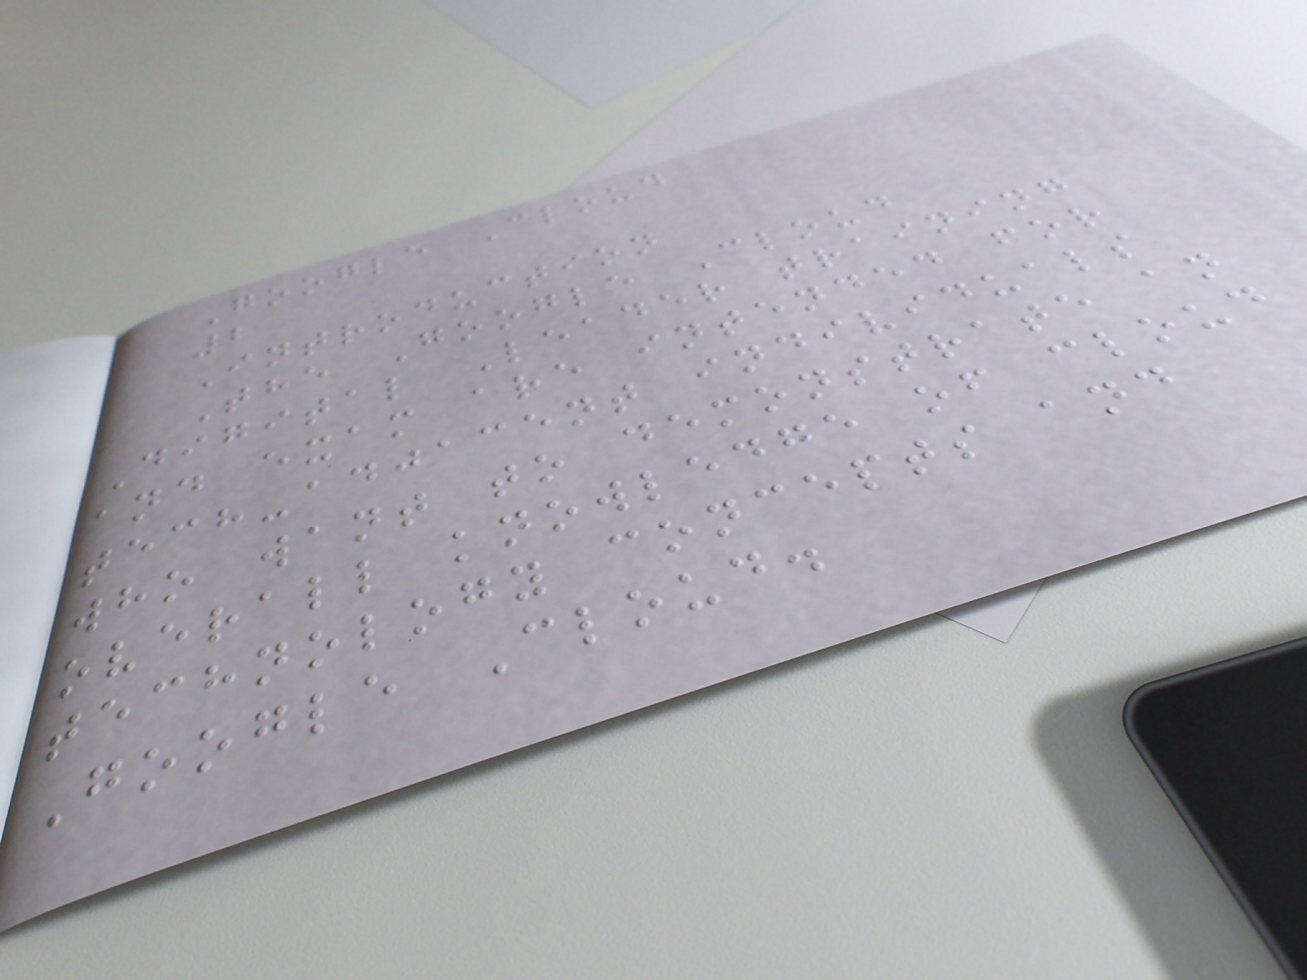Google Cloud
2
Introduction
The Google Cloud
Digital Leader training
and exam are intended for
tech-adjacent individuals
who want to demonstrate an
overall knowledge of cloud
technology concepts and
Google Cloud.
